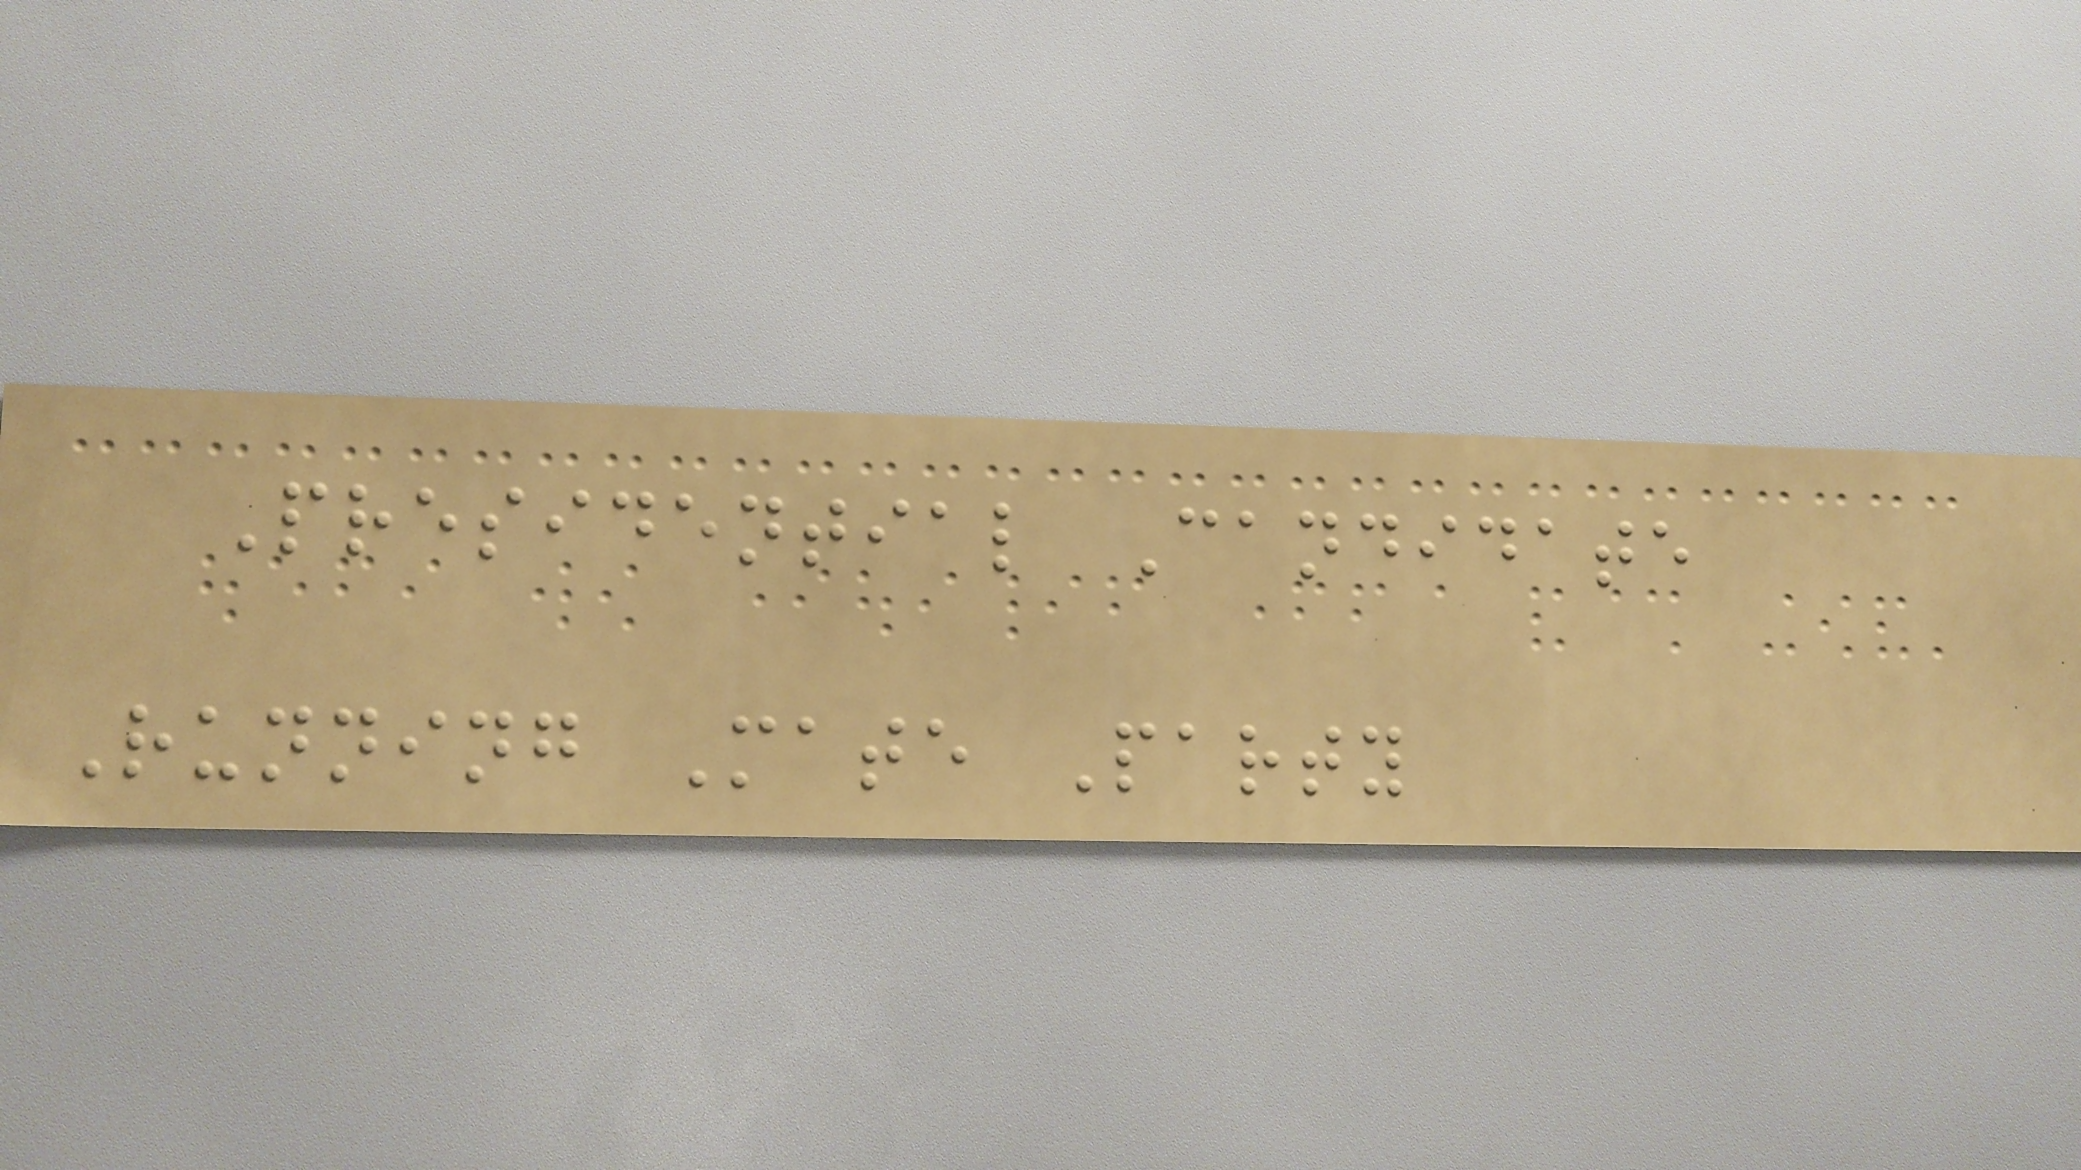Presidential Candidate
Running Mate Party
